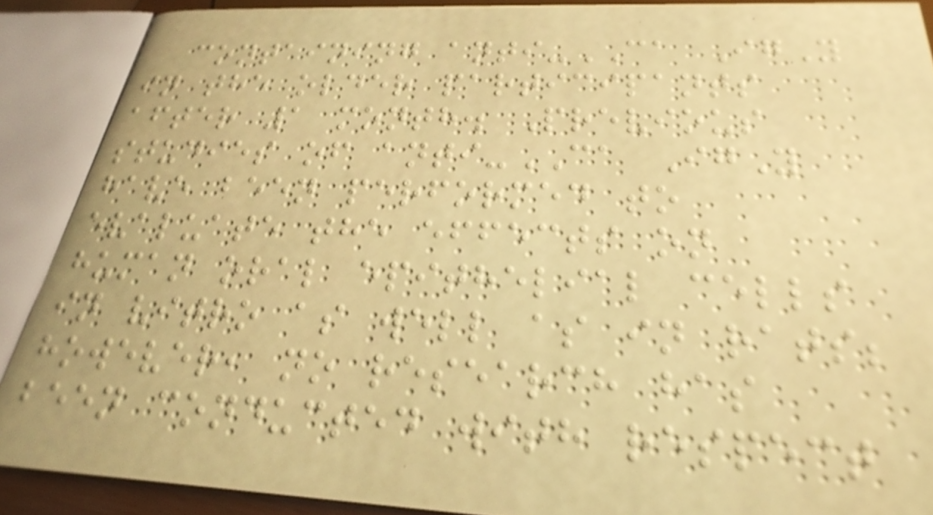containing anti-CA IgY
in the older participants
after 1 month. Previous
studies of anti-CA IgY
have been performed to
evaluate the effects on
human oral epithelial cells
in vitro as well as in rats;
however, no research has
been conducted with respect
